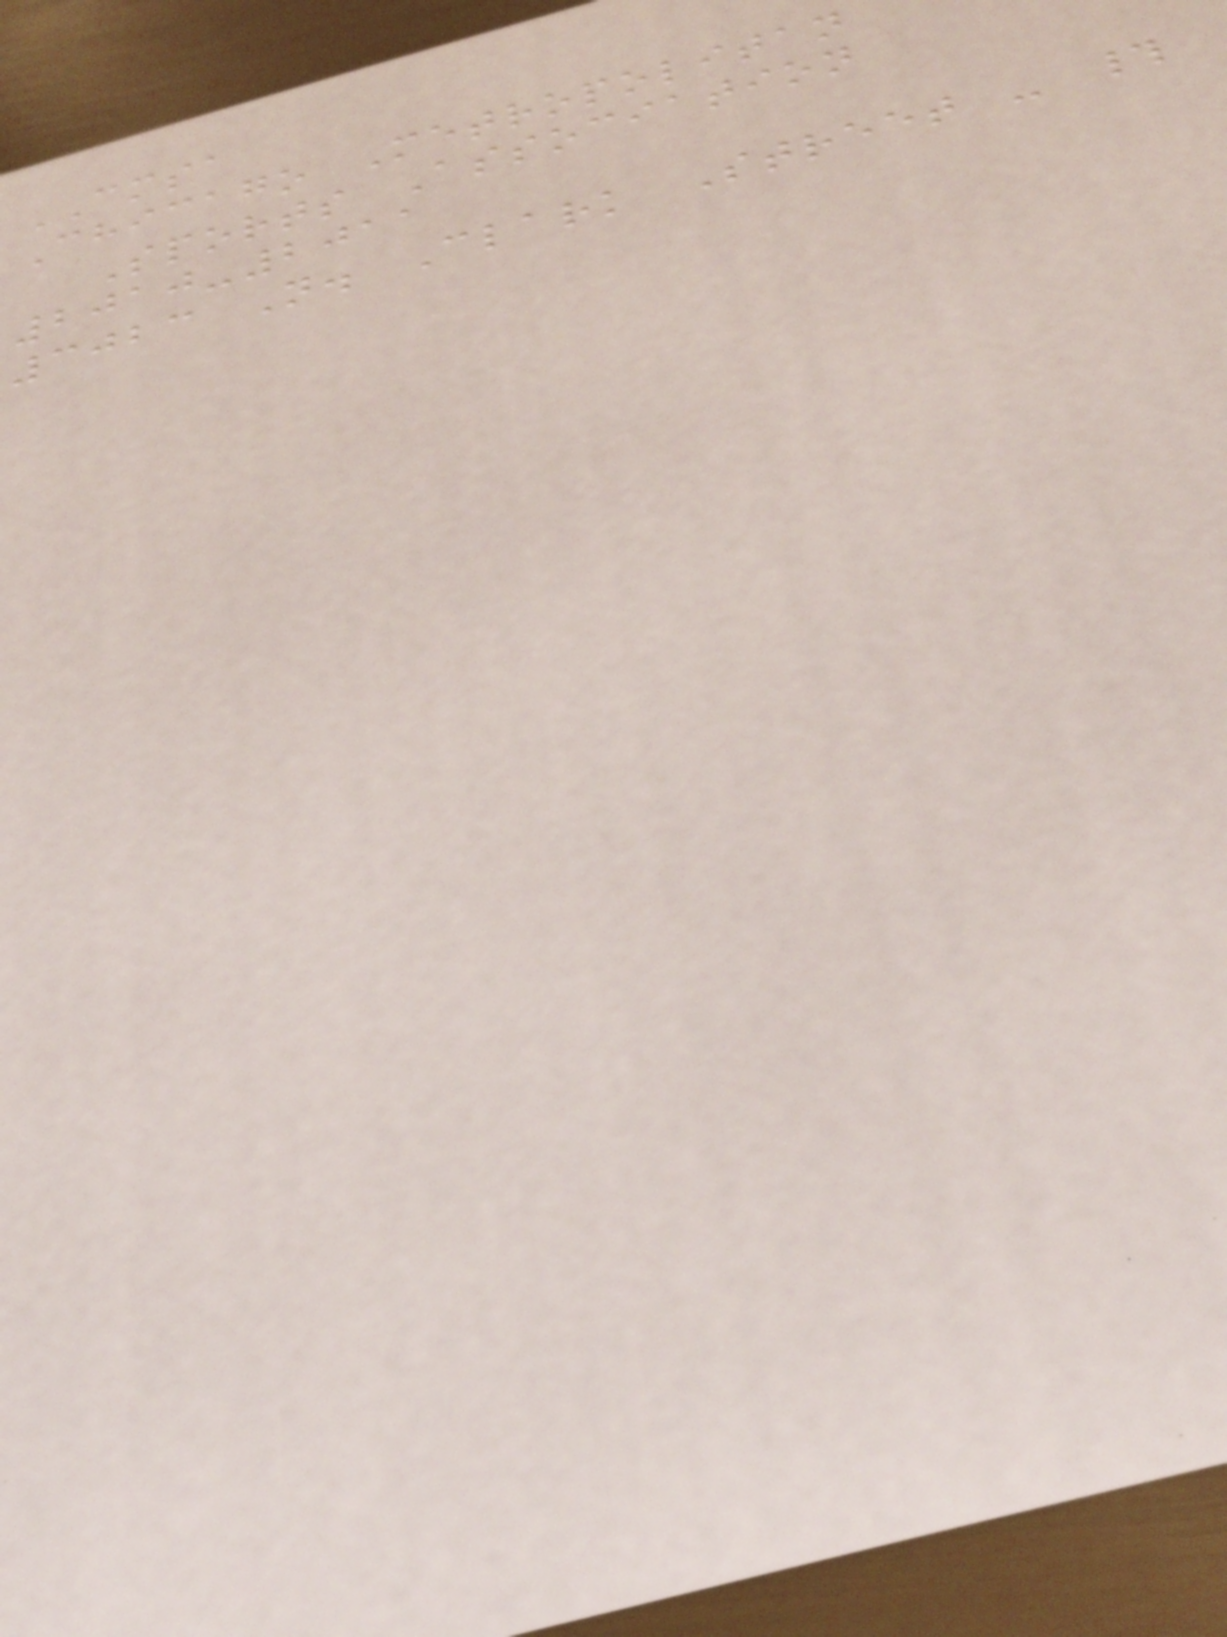CMSA
Chicago Metropolitan
Sports Association
2010-2011
3023 N. Clark Street - #
